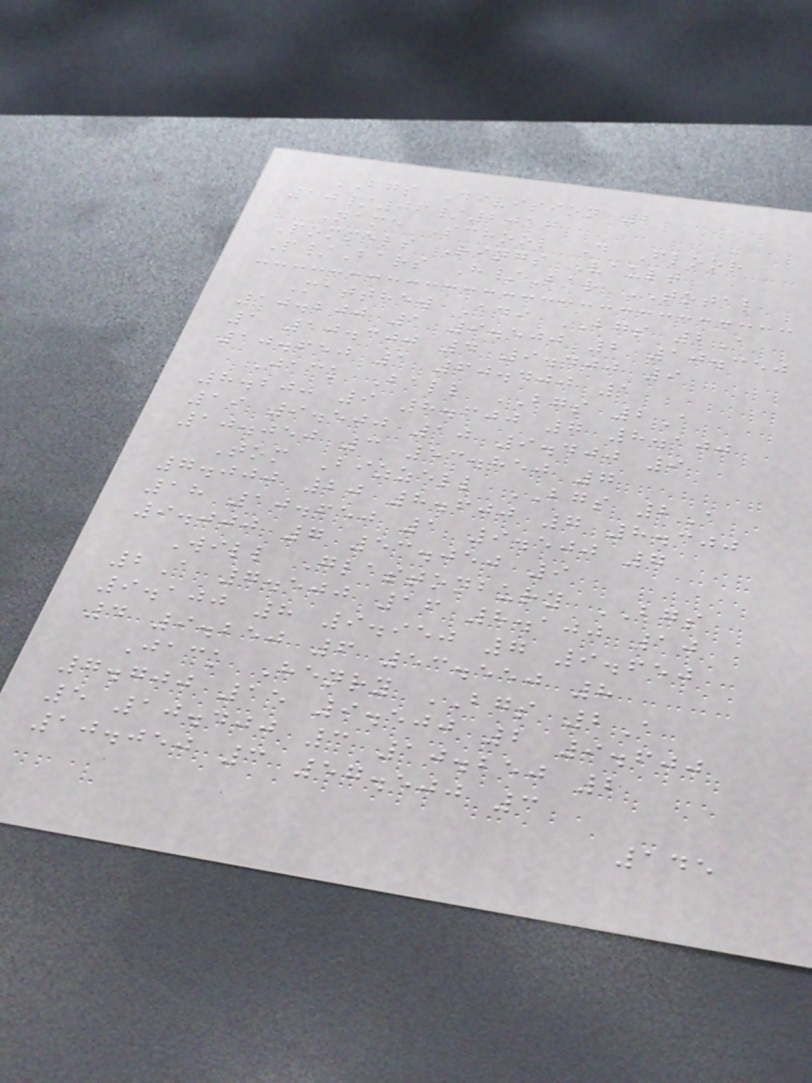BGS Division 2
10/06/2017
Name School D Floor
Pommels Rings Vault
P/Bars H/Bar TOTAL
Matthew Adi BGS 2A
10.200 1 9.500 2 10.350
1 10.300 4 9.400 9
10.650 1 60.400 1
Jack Ball BGS 2A
8.200 9 8.600 7 8.100
19 9.500 10 9.400 9
10.050 3 53.850 7
Tom Bizzell BGS 2A
7.000 20 8.600 7 8.300
18 10.650 1 9.500 7
9.000 7 53.050 9
Will Glastonbury BGS
2A 7.500 16 8.100 10
9.100 8 9.950 7 9.650
4 9.250 6 53.550 8
Jack Henry BGS 2A
7.700 15 9.500 2 9.600
5 10.400 3 10.250 2
10.050 3 57.500 3
145
